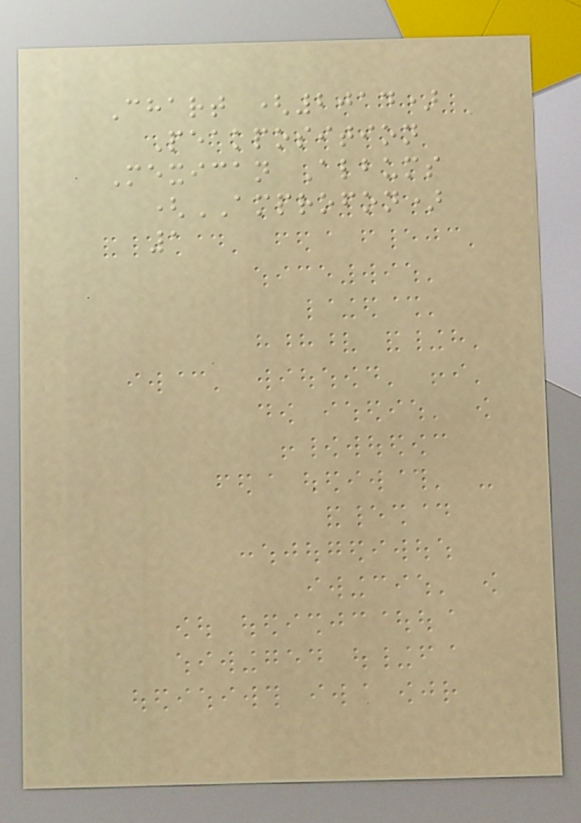Chart (2014)
Peakposition
Mexican Albums
(AMPROFON)
1
